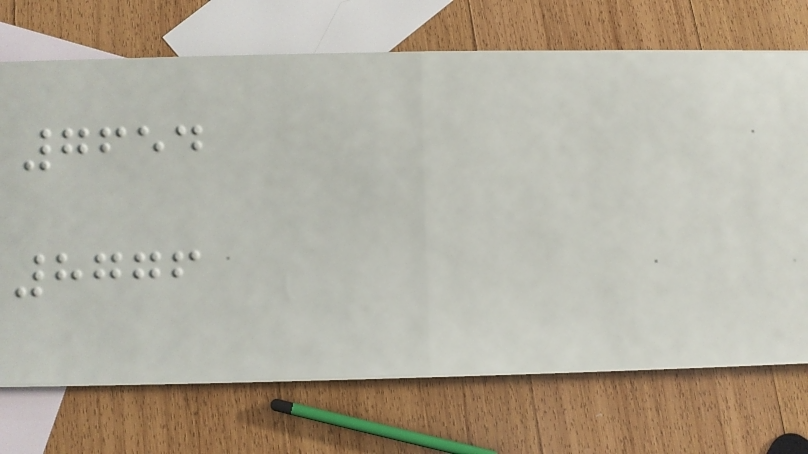7654
8776
